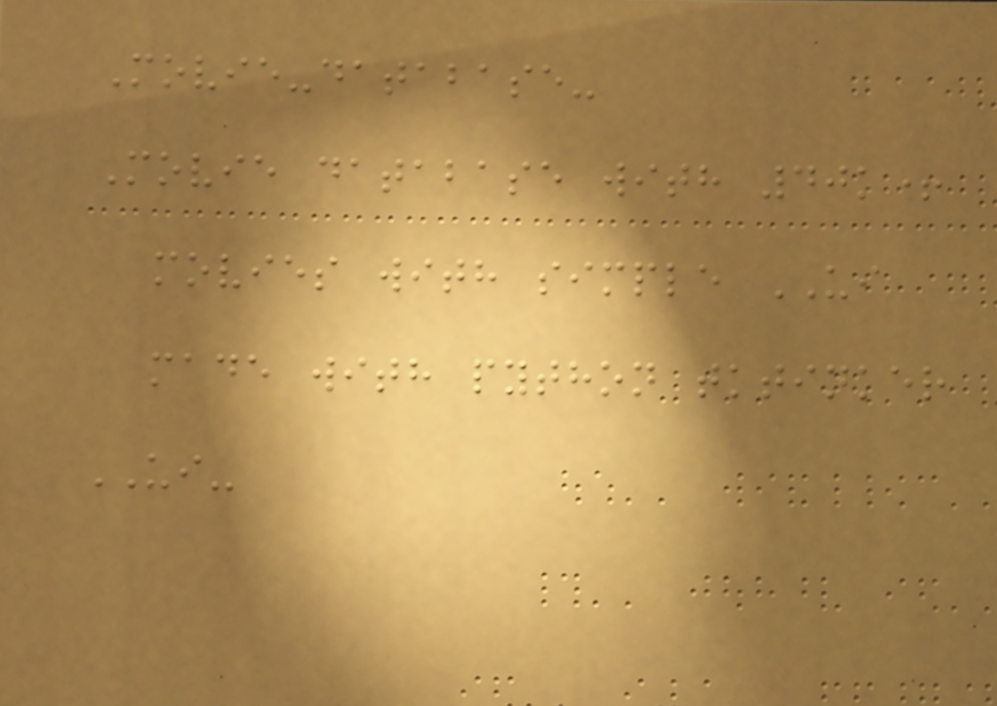Movie-database-
Movie database with 40k+
movies with simple UI
made with python tktinker
UI-
